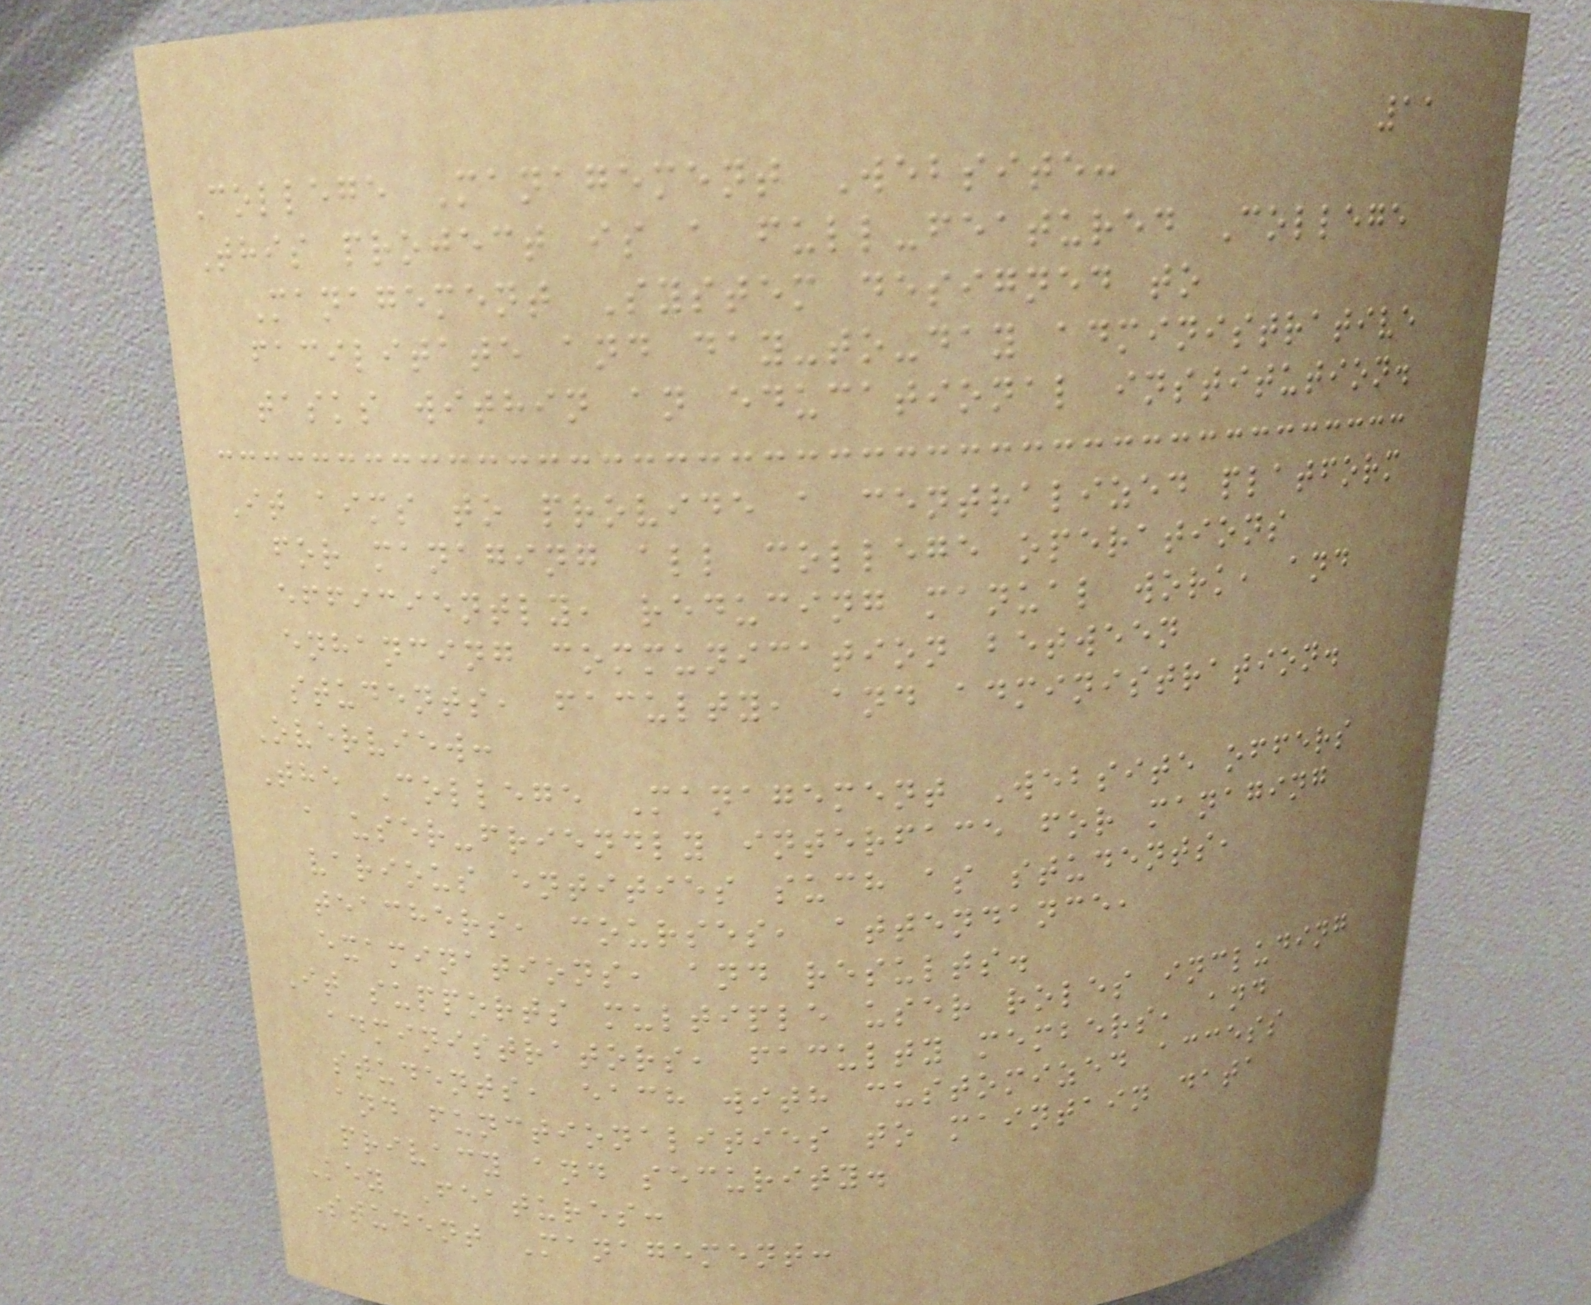11
College Management Website:
This project is a full-featured College
Management System designed to
facilitate and day-to-day administrative
tasks within an educational institution.
It aims to provide a centralized platform
for managing all college operations
efficiently, reducing manual work, and
enhancing communication between
students, faculty, and administration.
Overview:
The College Management Website offers
a user-friendly interface for managing
various entities such as students,
teachers, courses, attendance,
examinations, and results.
It supports multiple user roles including
administrators, faculty members, and
students, each with customized access
and functionalities to maintain data
privacy and security.
Key Features:
Student Management:
